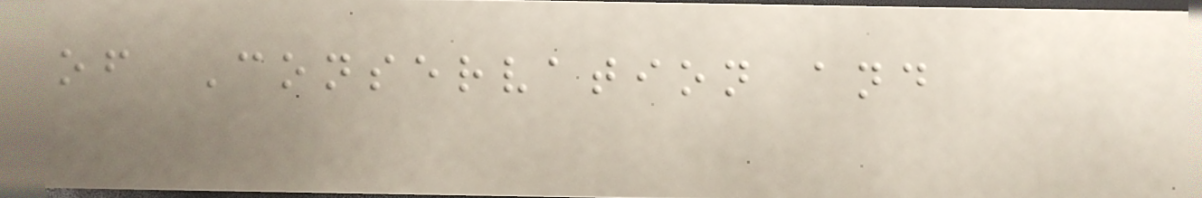of Conservation and
